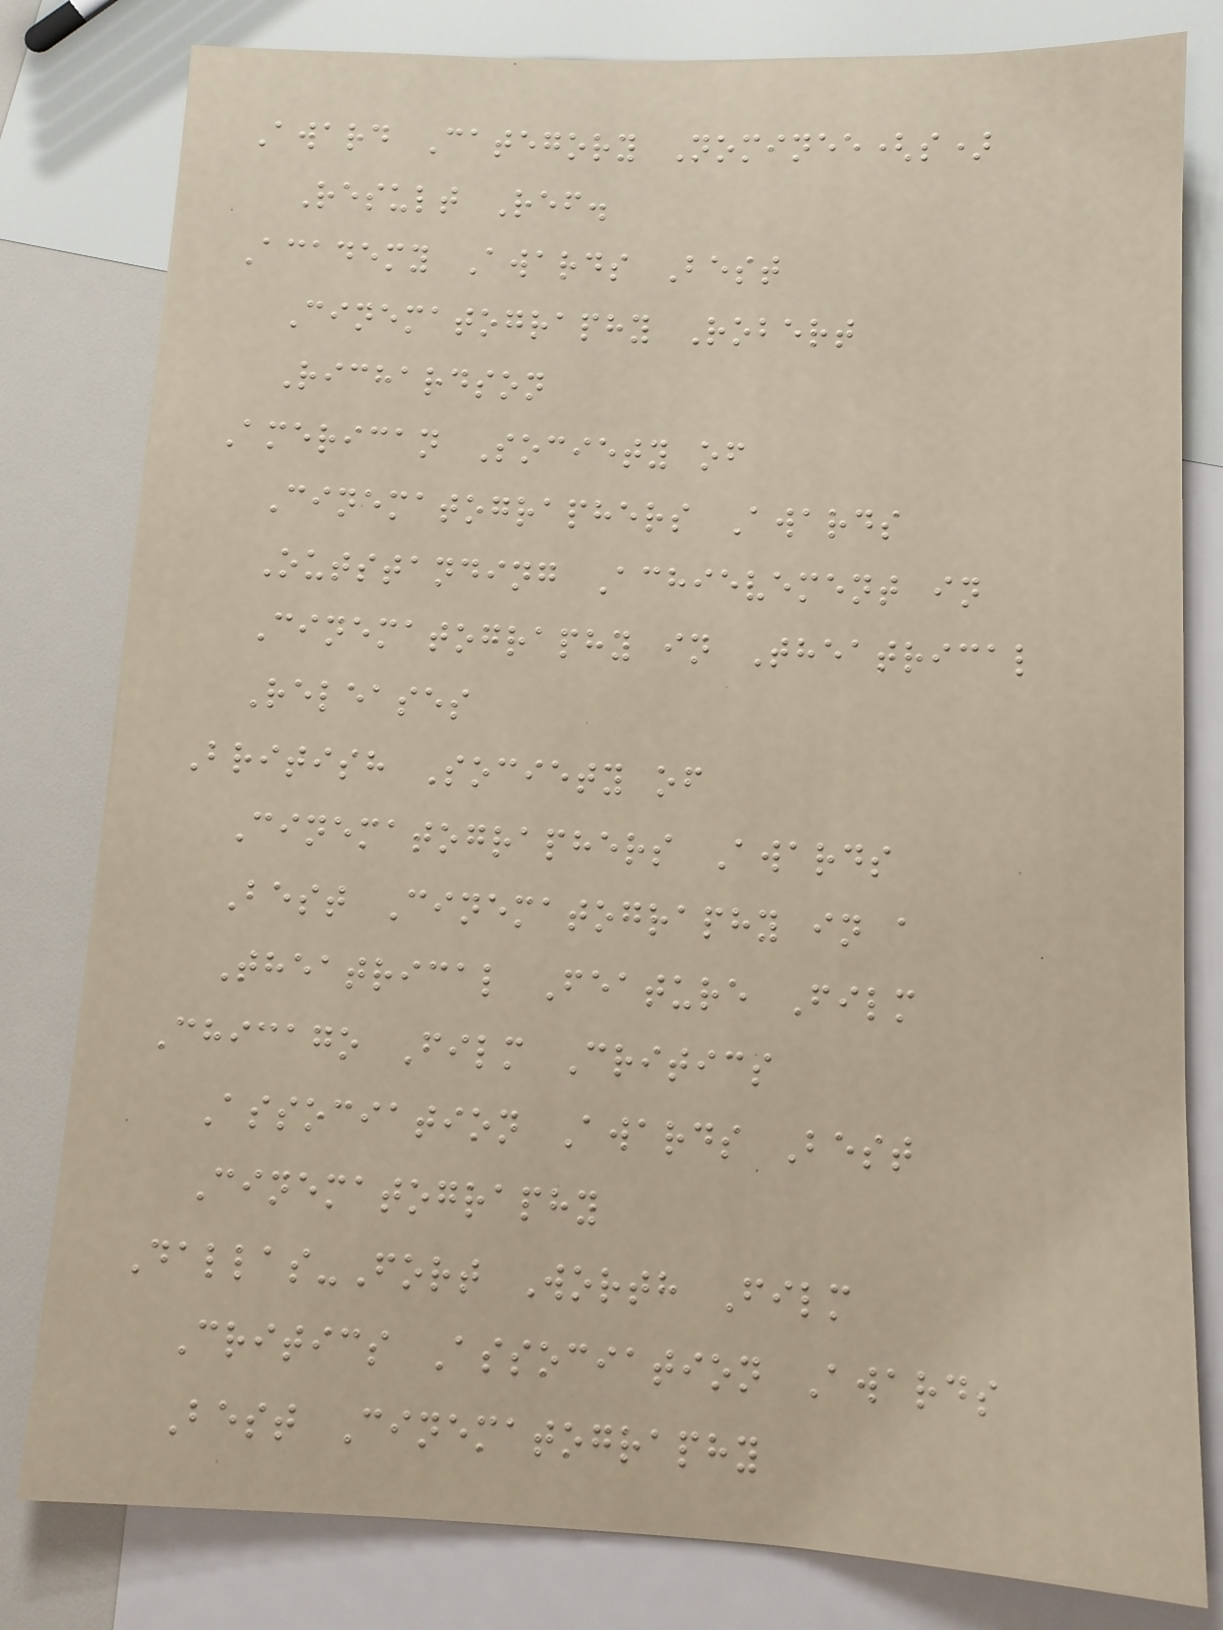Award Category Nominee(s)
Result Ref.
Academy Awards Best
Cinematography Robert
Richardson
American Society of
Cinematographers Awards
Outstanding Achievement in
Cinematography in Theatrical
Releases
British Society of
Cinematographers Awards
Best Cinematography in a
Theatrical Feature Film
Chicago Film Critics
Association Awards Best
Cinematography
Dallas-Fort Worth Film
Critics Association Awards
Best Cinematography
